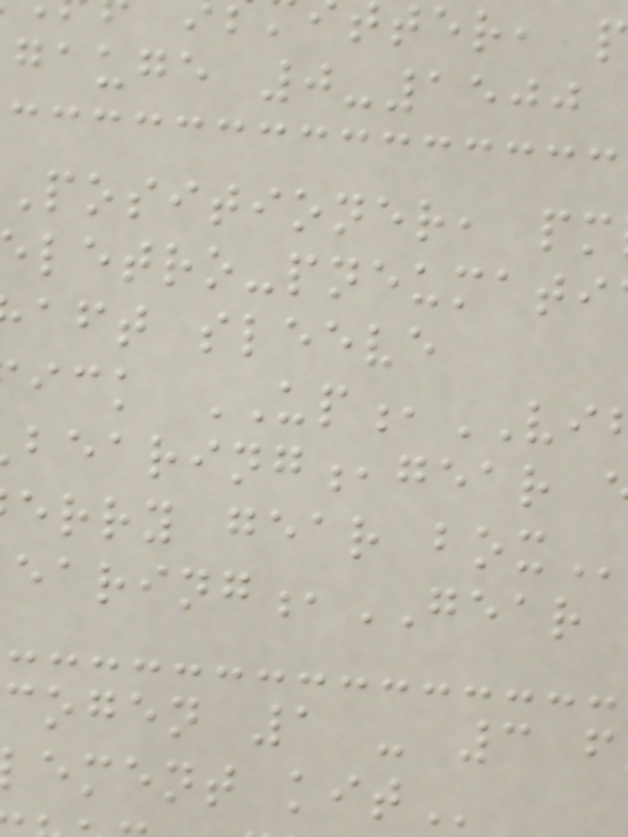gauge 0-1500
positioner,
aft sleeve
ick UP,VI
bearing,gear
erry gear
,GEAR
cogen 1 - 3
ement
